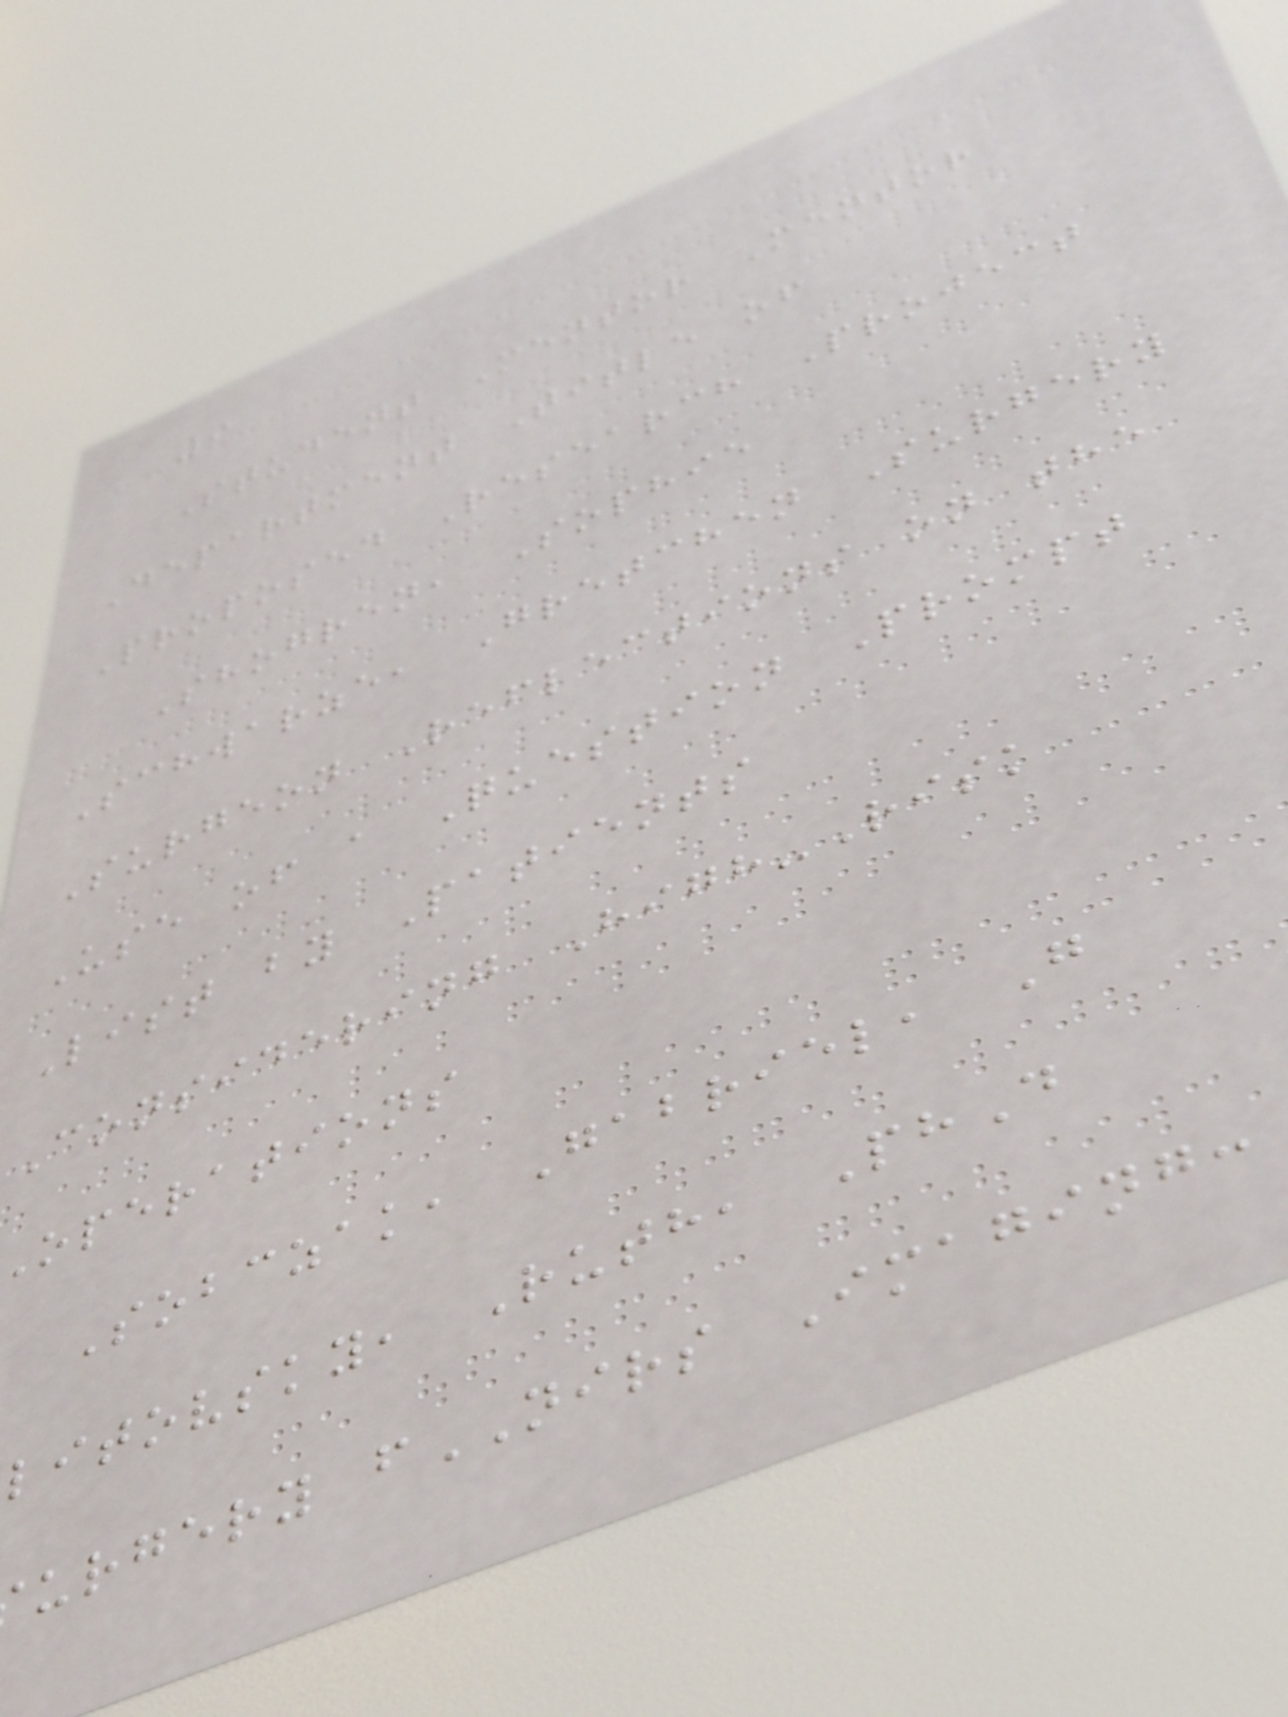9
Student Mentor Mentor
Department Title of
Proposed Research Project
Shogren, Sophie
Schwarze, Gretchen Surgery
Surgeon Reflections on the
Use of a Question Prompt
List by Patients
Considering High-Risk
operations
Sobczak, Gabriel, G
litovsky, Ruth, PhD
urgery fNIRS Imaging:
